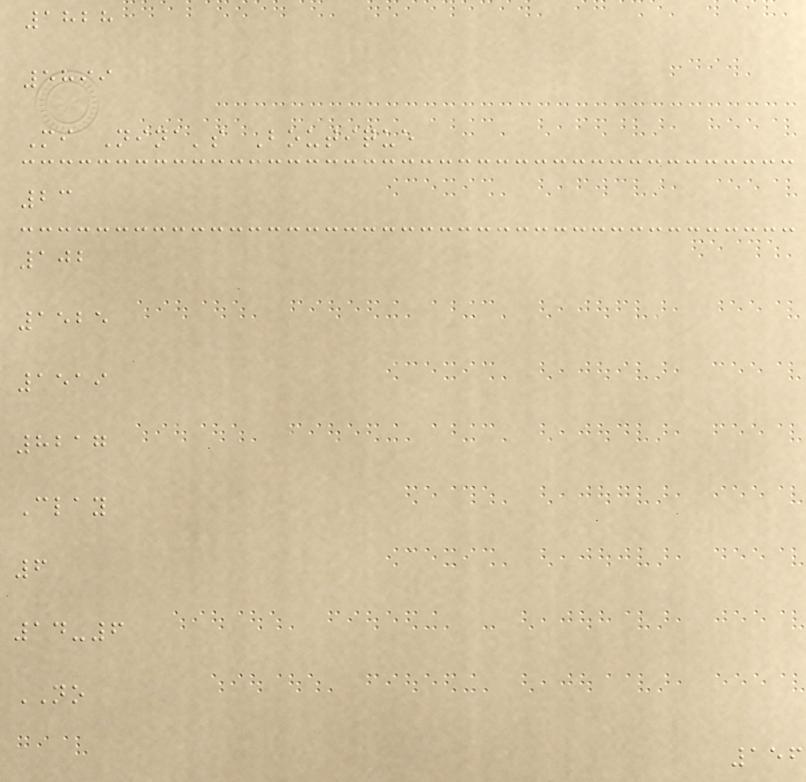1828
5899
Mi Nina's Boutique
23
102
1525
1519
8217
Clay
6
14-6
NO
156
